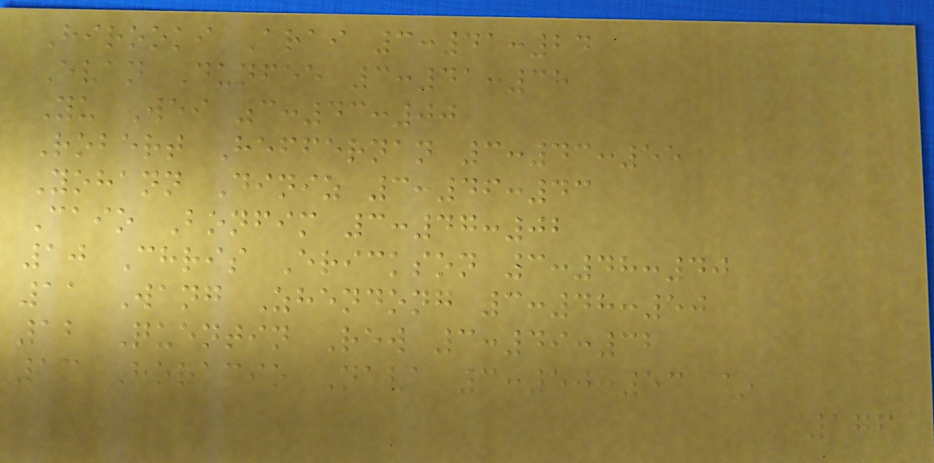Hirooki Arai 3:41:24
Evan Dunfee 3:41:38
Yu Wei 3:43:00
Robert Heffernan 3:43:55
Yohann Diniz 3:46:43
Caio Bonfim 3:47:02
10 Chris Erickson 3:48:40
11 Wang Zhendong 3:48:50
12 Quentin Rew 3:49:32
13 Horacio Nava 3:50:53 ~
176
